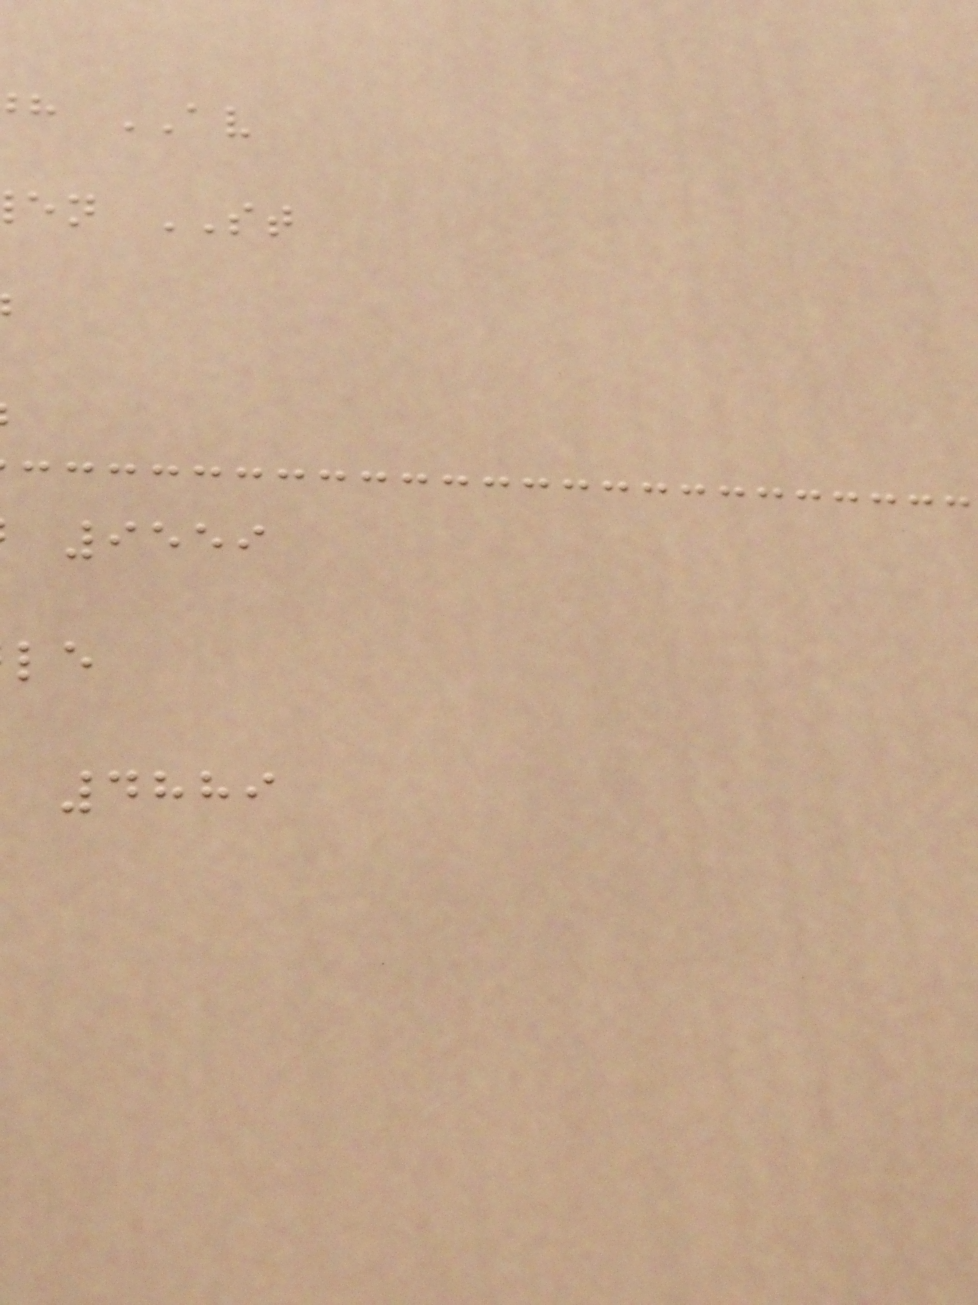h AV
en ST
9559
4889
